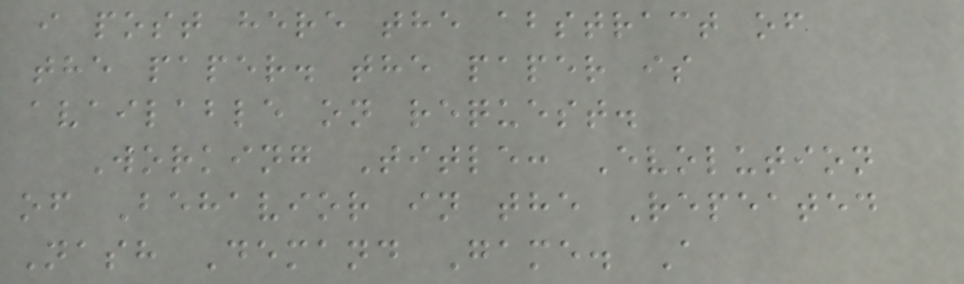i post here the abstract of
the paper. the paper is
available on request.
Working Title: Evolution
of Behavior in the Repeated
Nash Demand Game. A
